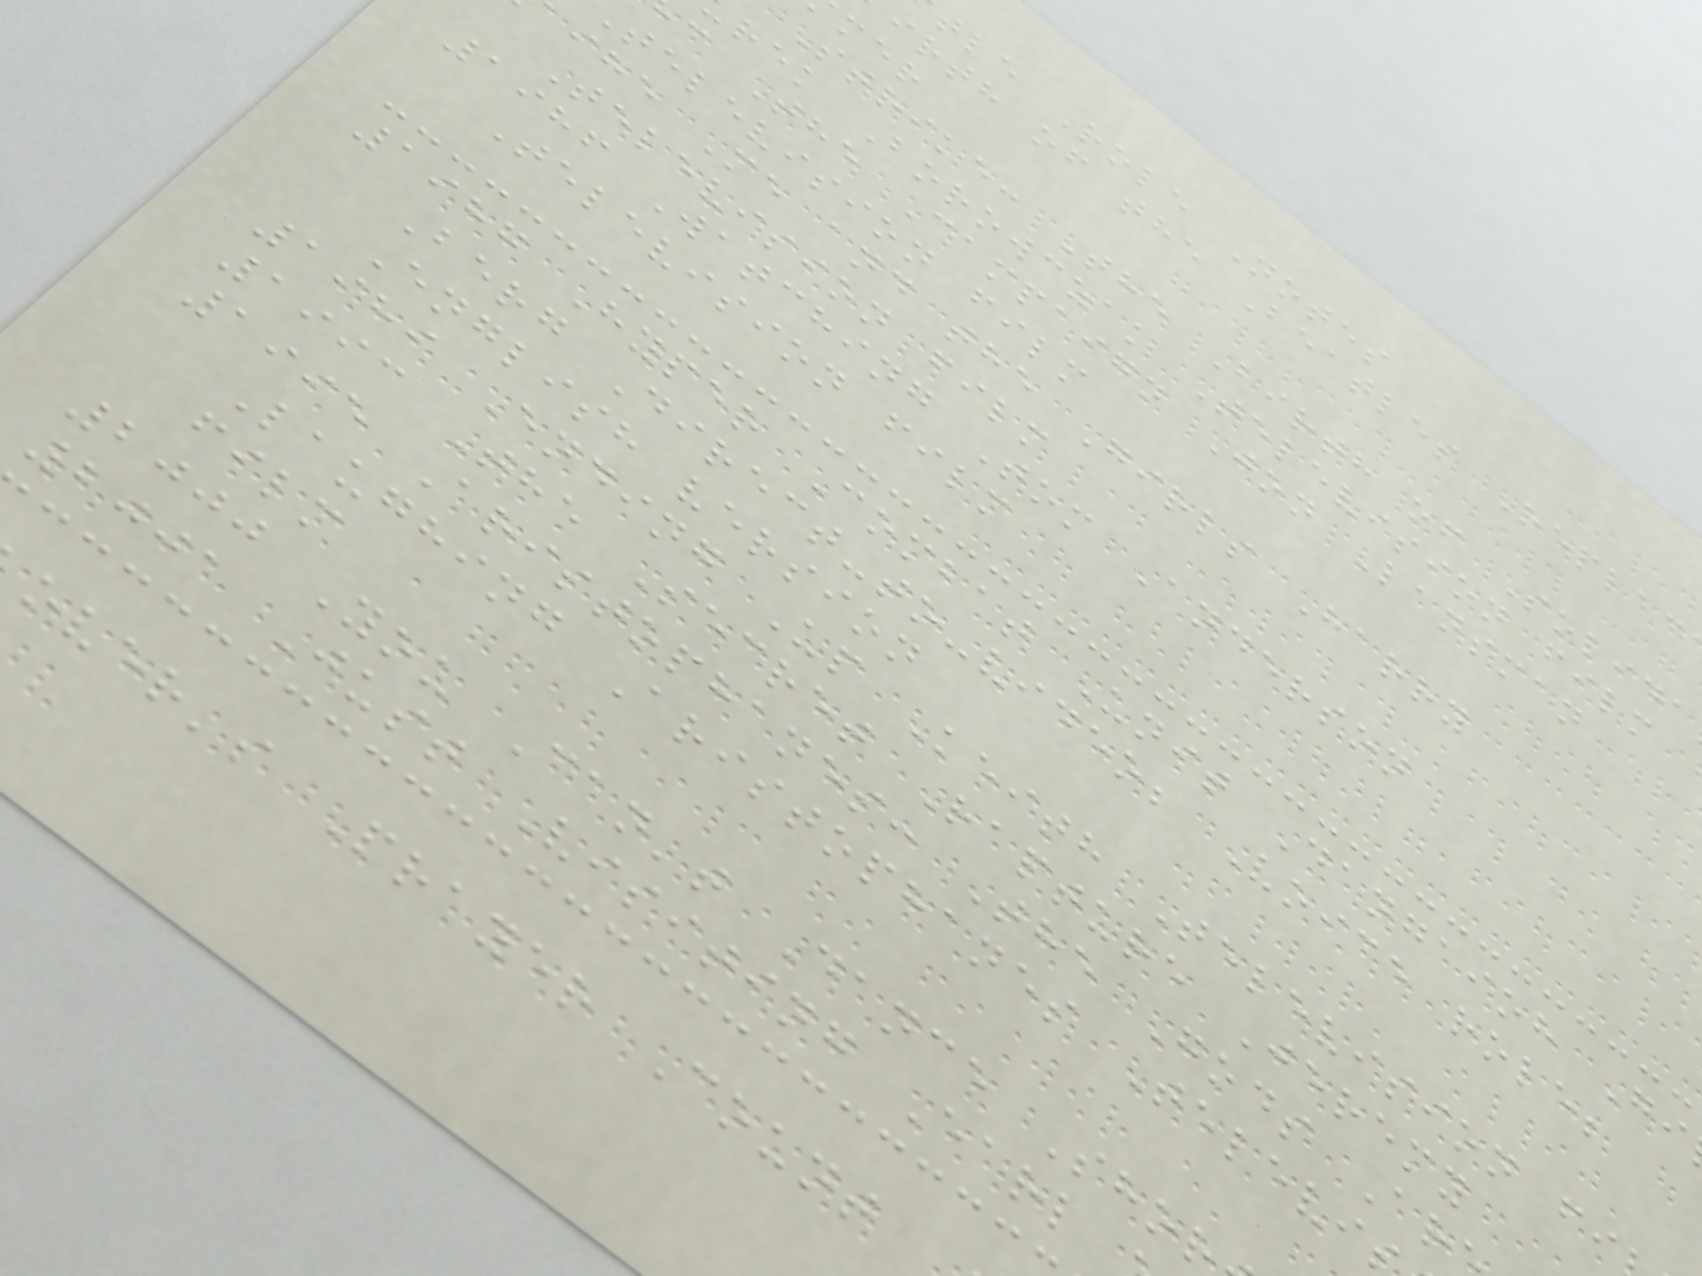tle Role Notes
irth of the Beatles Replac
Strike: The Birth of Solida
rek Borowczak Television film
c The Campaign Jon Lansman
television film
ihe Me and the Girls Harry
Television film
1986 Watching Tom Anderson
Television film
1987 Hyper Combat Unit Dangaioh Gi
Berg Direct-to-video; Voice role;
English version
1989 Ending Up Keith Television fi
1993 The Secret Rapture Jeremy
1995 Aristophanes: The Gods Ar
Laughing Aristophanes Televi
film
2000 You Can't Dance Shor
2001 Just Visiting Earl
over's Prayer Count
